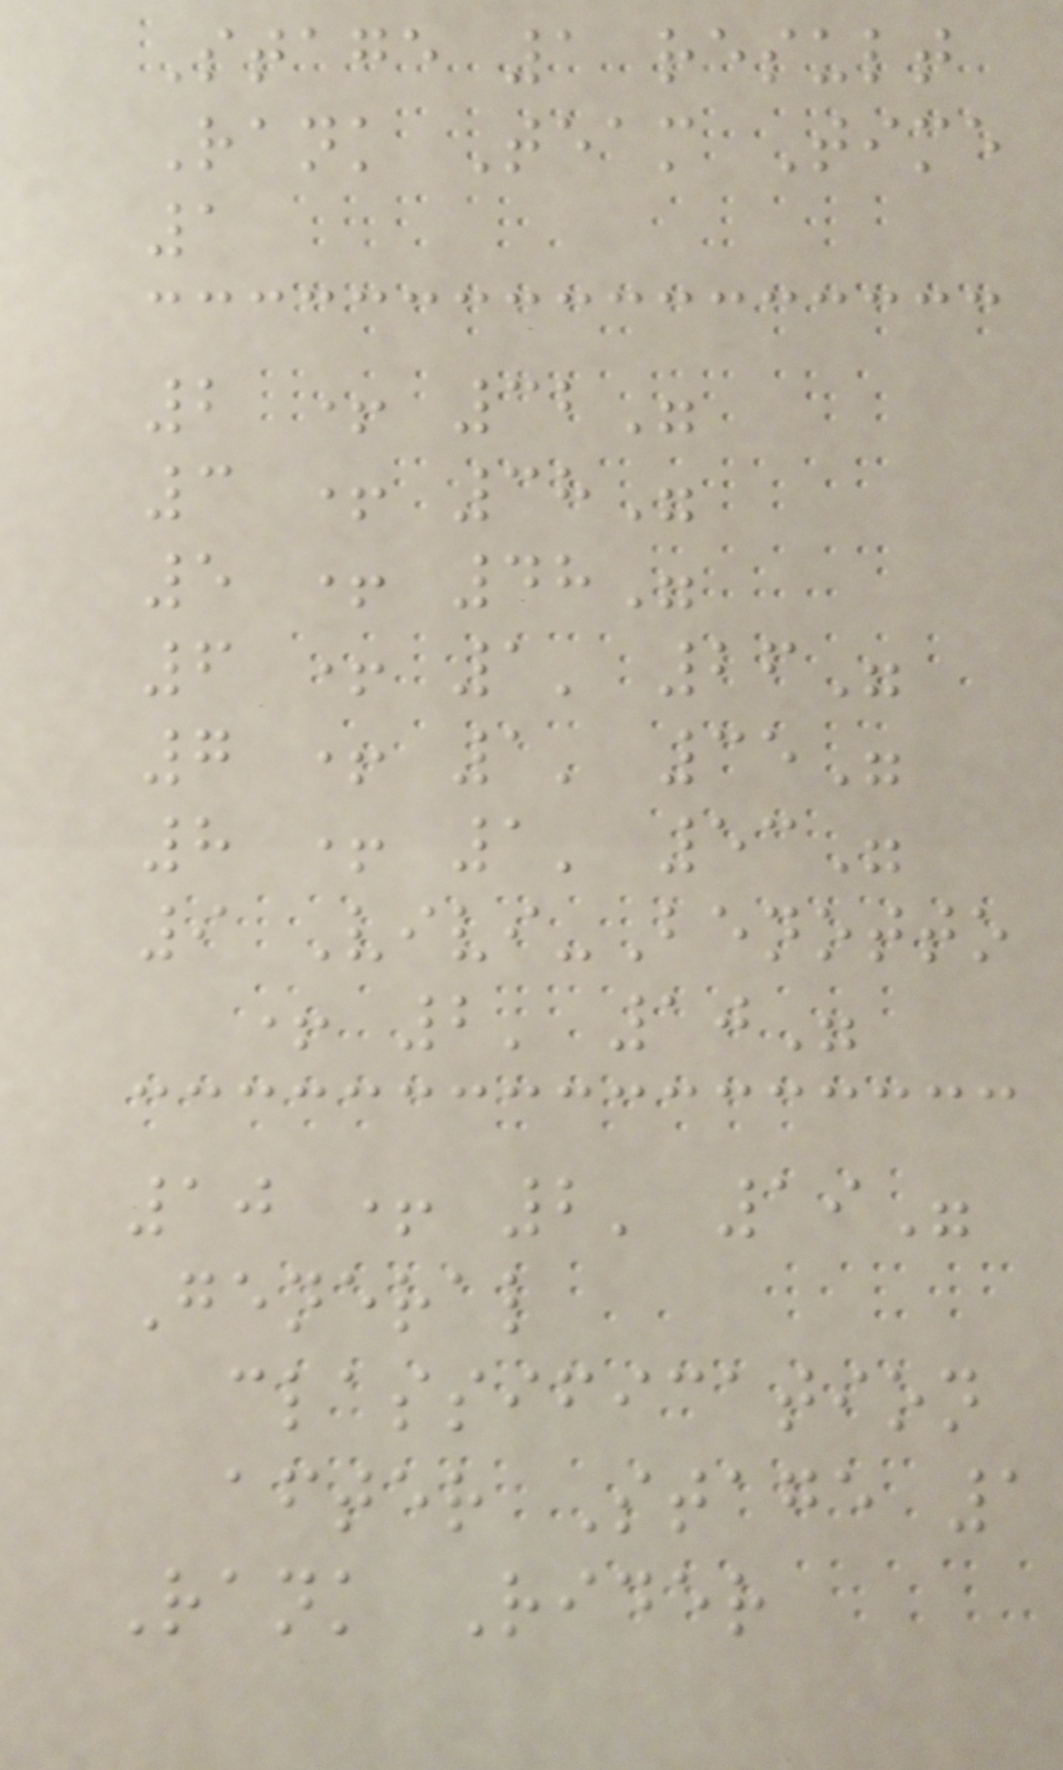Stage 1 result
Rank Team Time
1
2 + 32"
3 + 38"
5 + 48"
6 + 1' 26"
7 + 1' 35"
8 + 1' 53"
9 Vivi-Benotto
+ 2' 10"
10 + 2' 19"
General
classification
after Stage 1
Rank Rider
